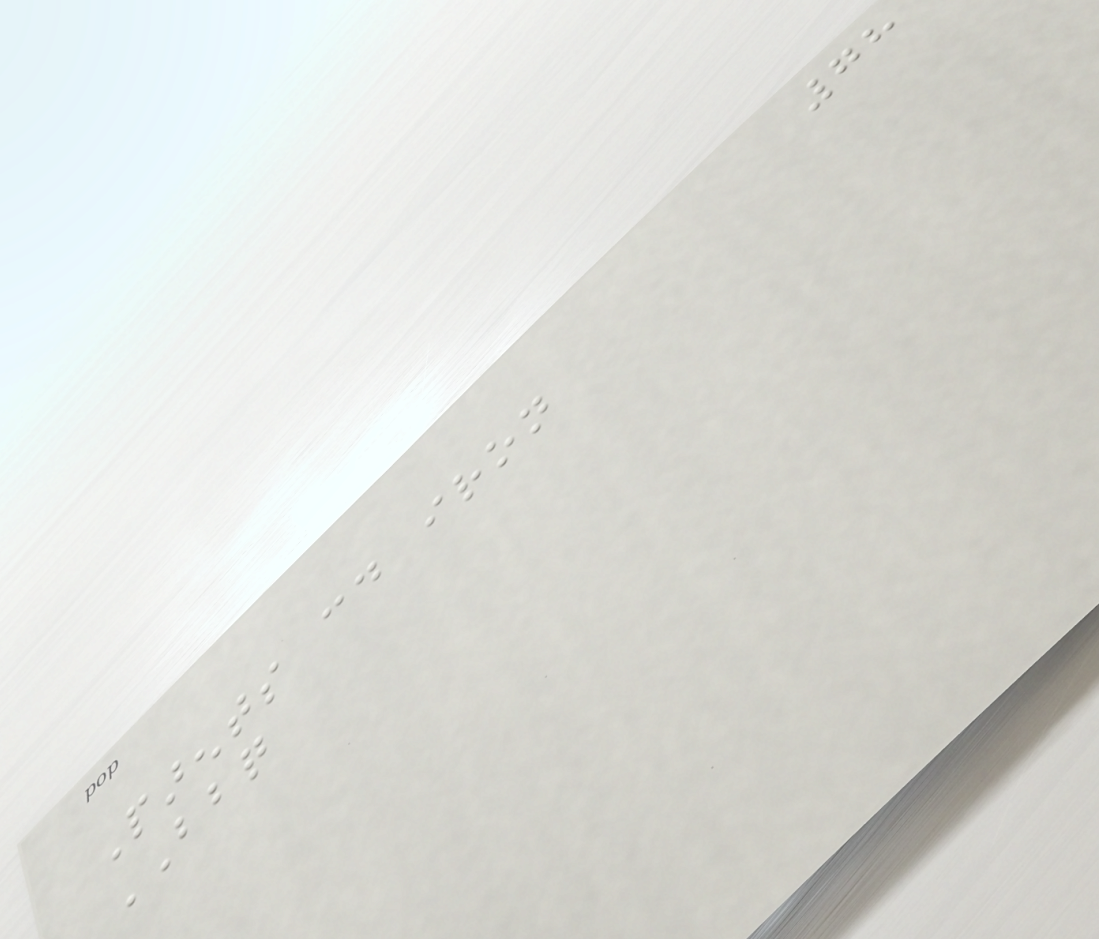78
Parents could iron
BBQ
